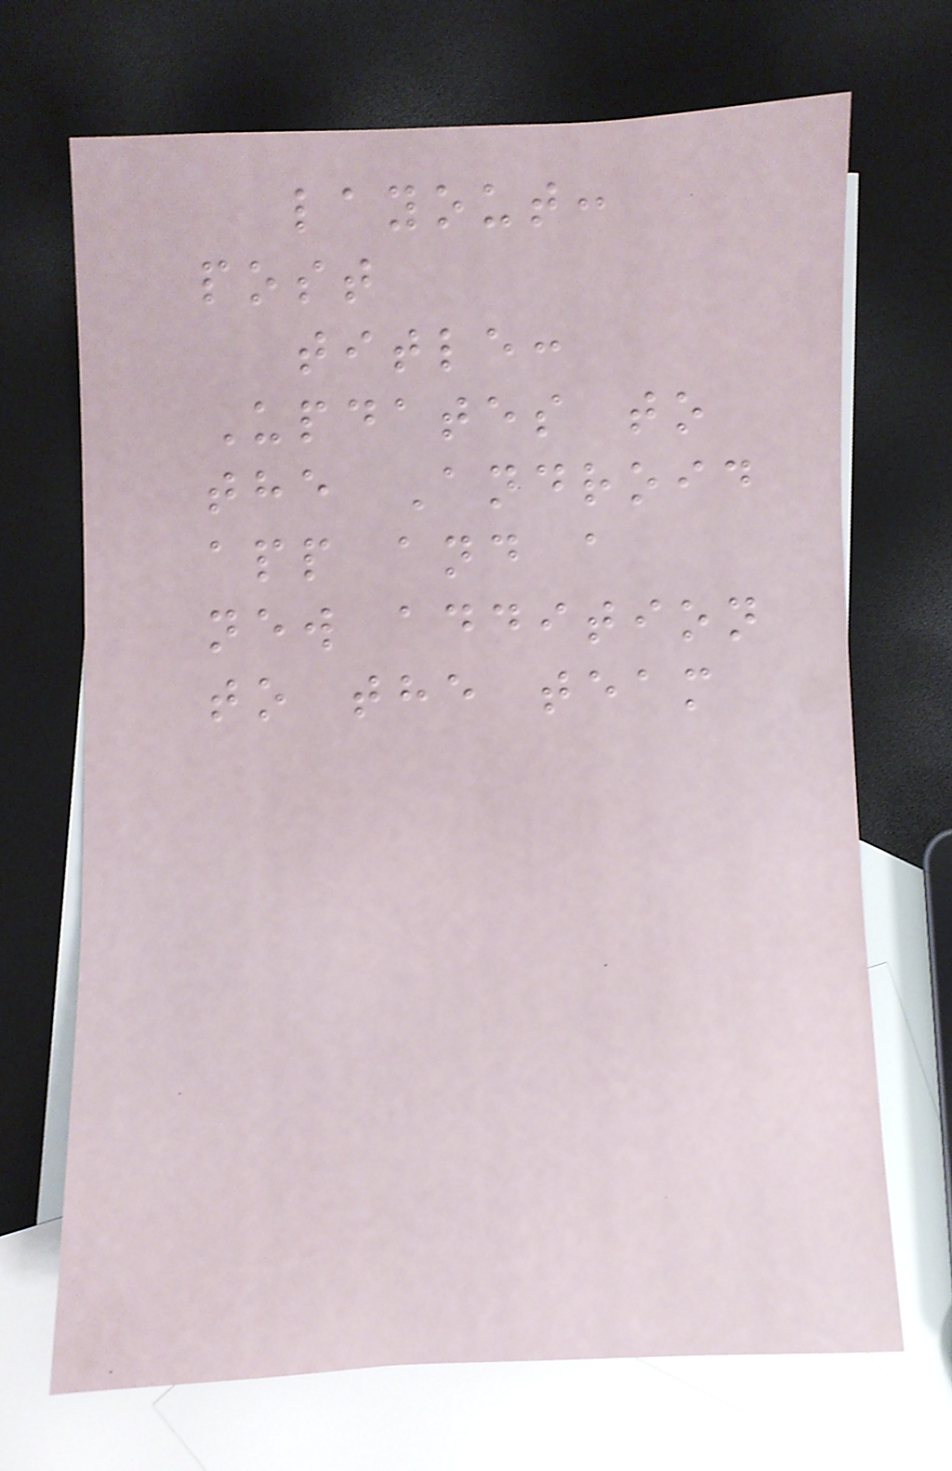layout:
post
title:
Updates to
the Android
app and a
new addition
to the team
